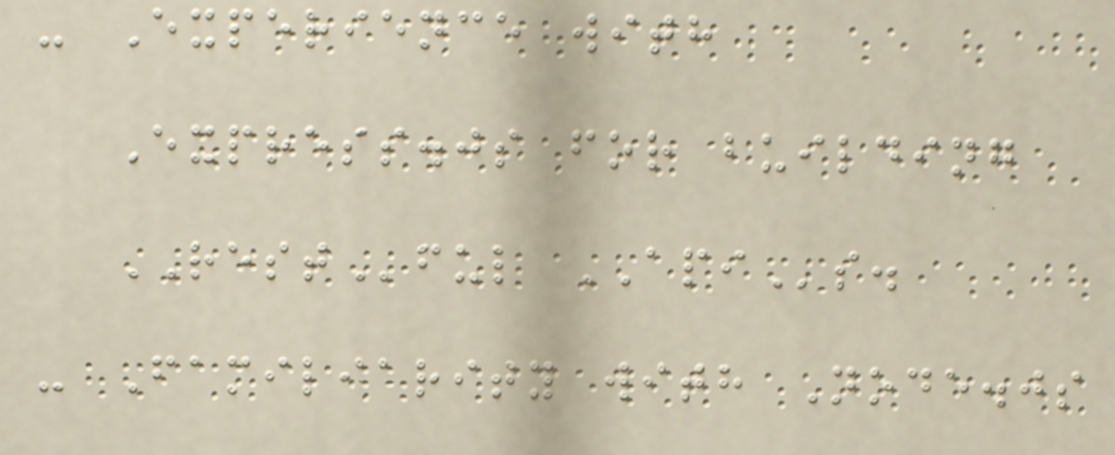- Experience with
Express.js for building
RESTful APIs.
- Familiarity with Node.js
